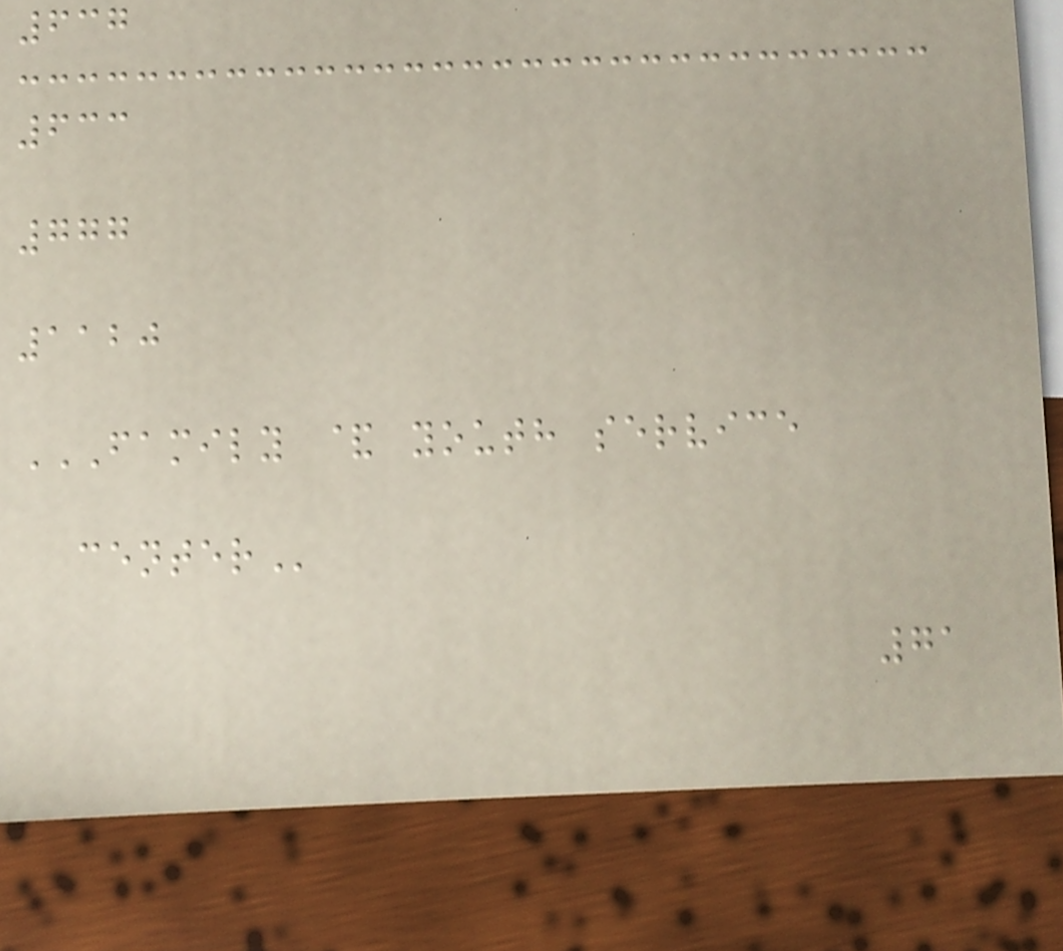637
633
777
1120
FAMILY & YOUTH SERVICE
CENTER
71
